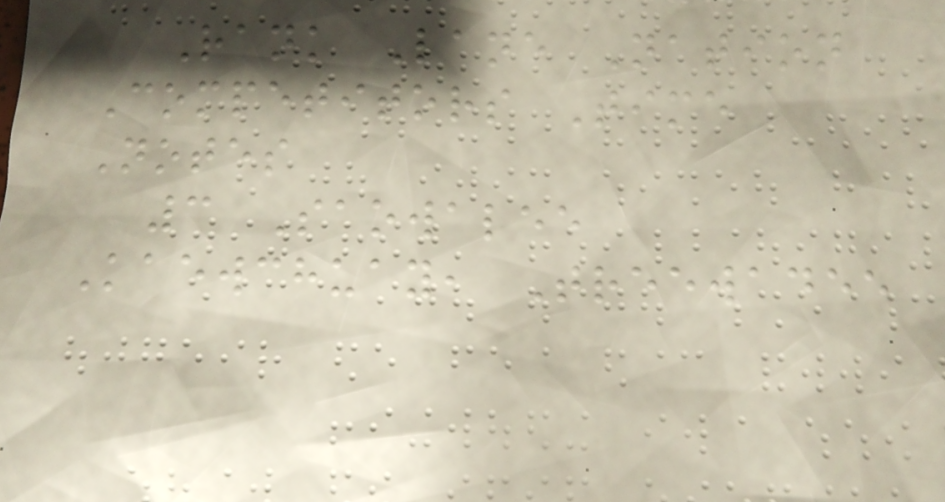Rank Lane Nation
Competitors Time
Notes
3 Saowalee
Kaewchuay, Treewadee
